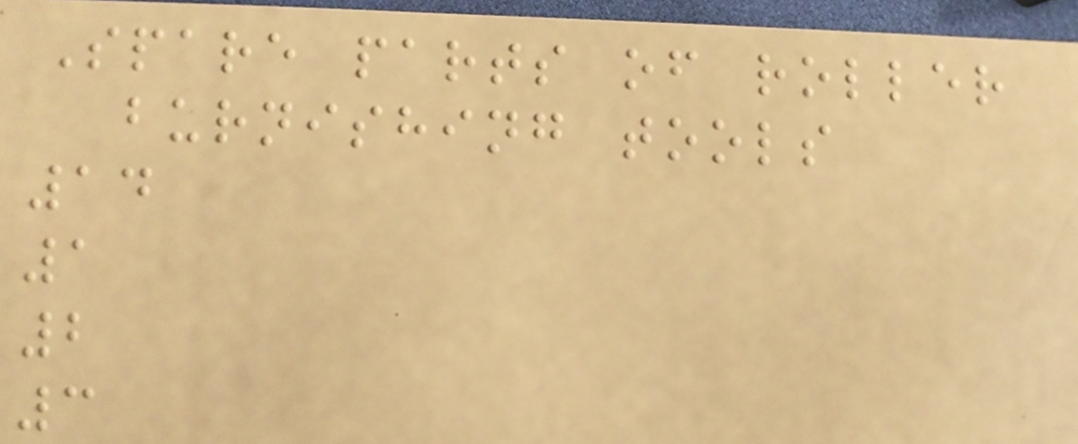Spare parts of roller
burnishing tools
14
1
2
3
